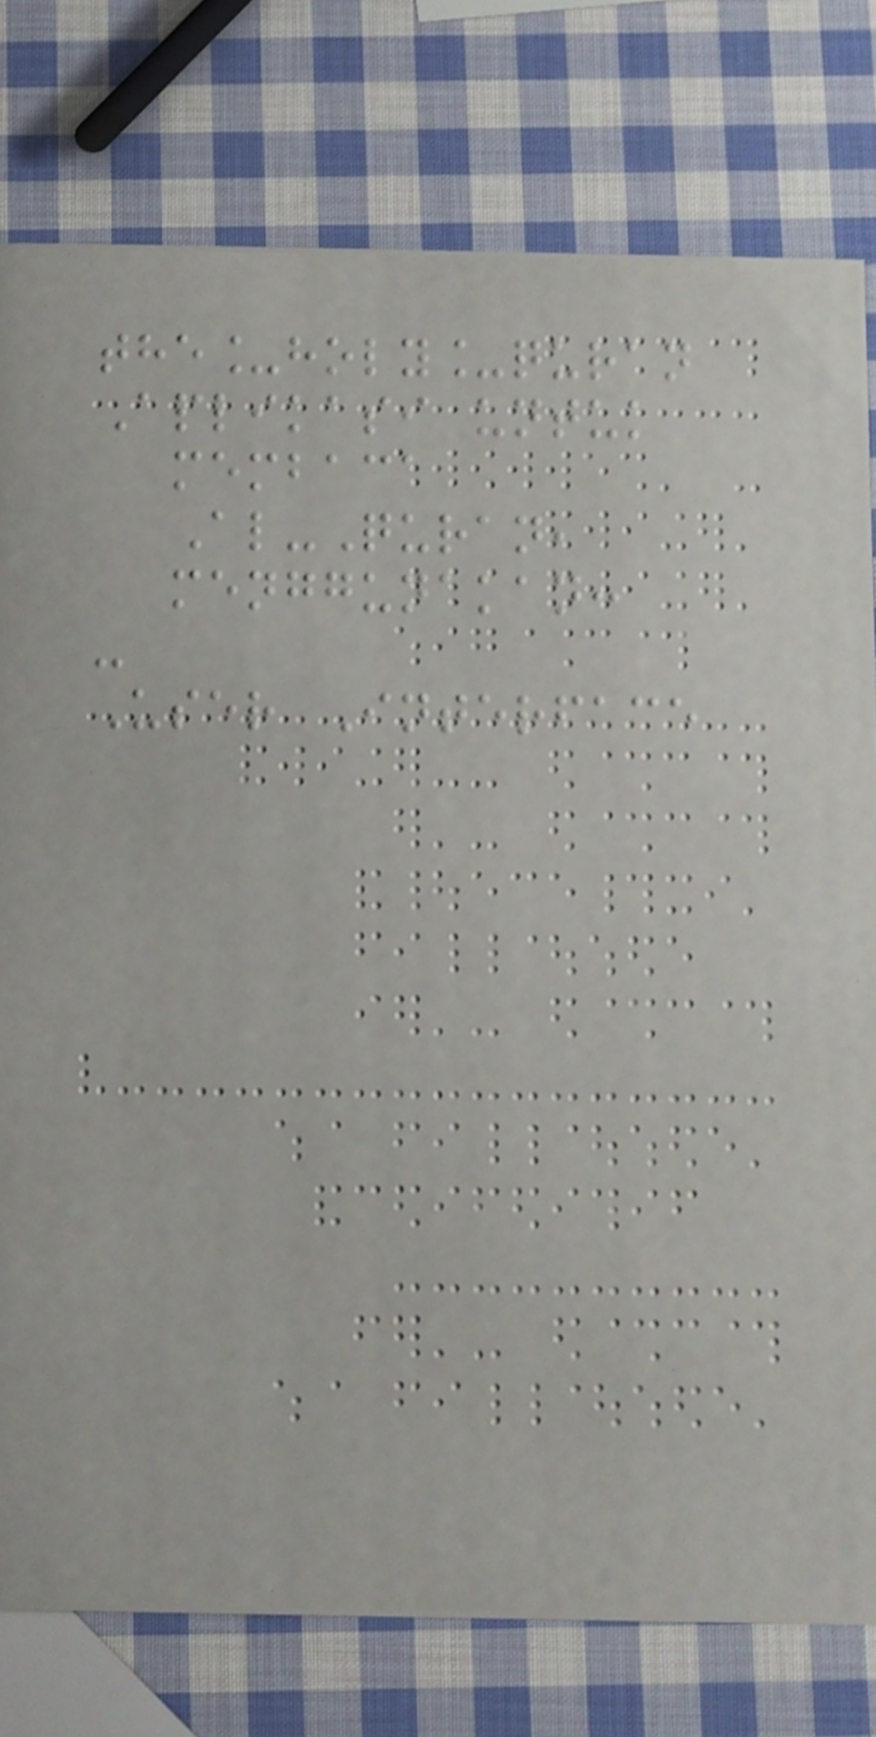the_holy_quran
Aplikasi untuk
membaca
Al-Quran,
menggunakan:
-
User Interface
